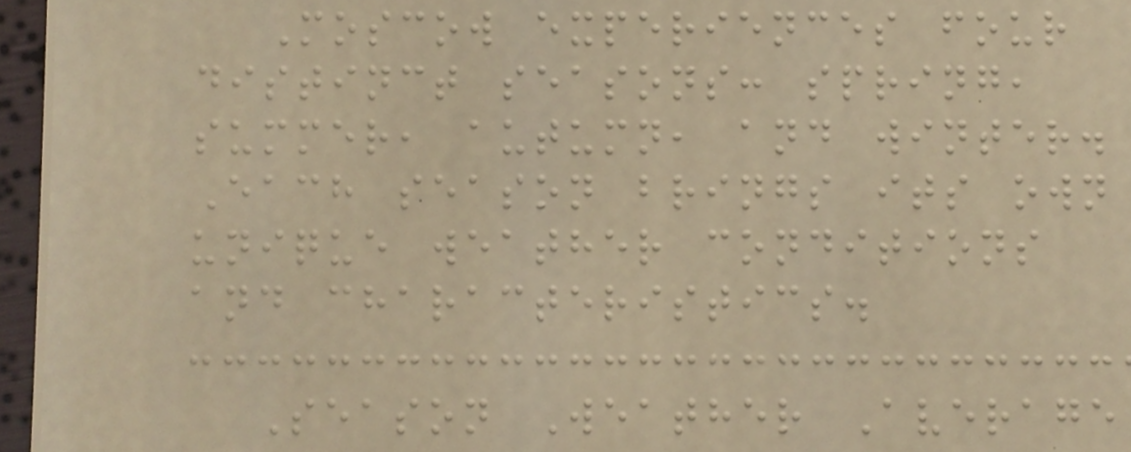Moscow experiences four
distinct seasons: spring,
summer, autumn, and winter.
Each season brings its own
unique weather conditions
and characteristics.
Season Weather Average
